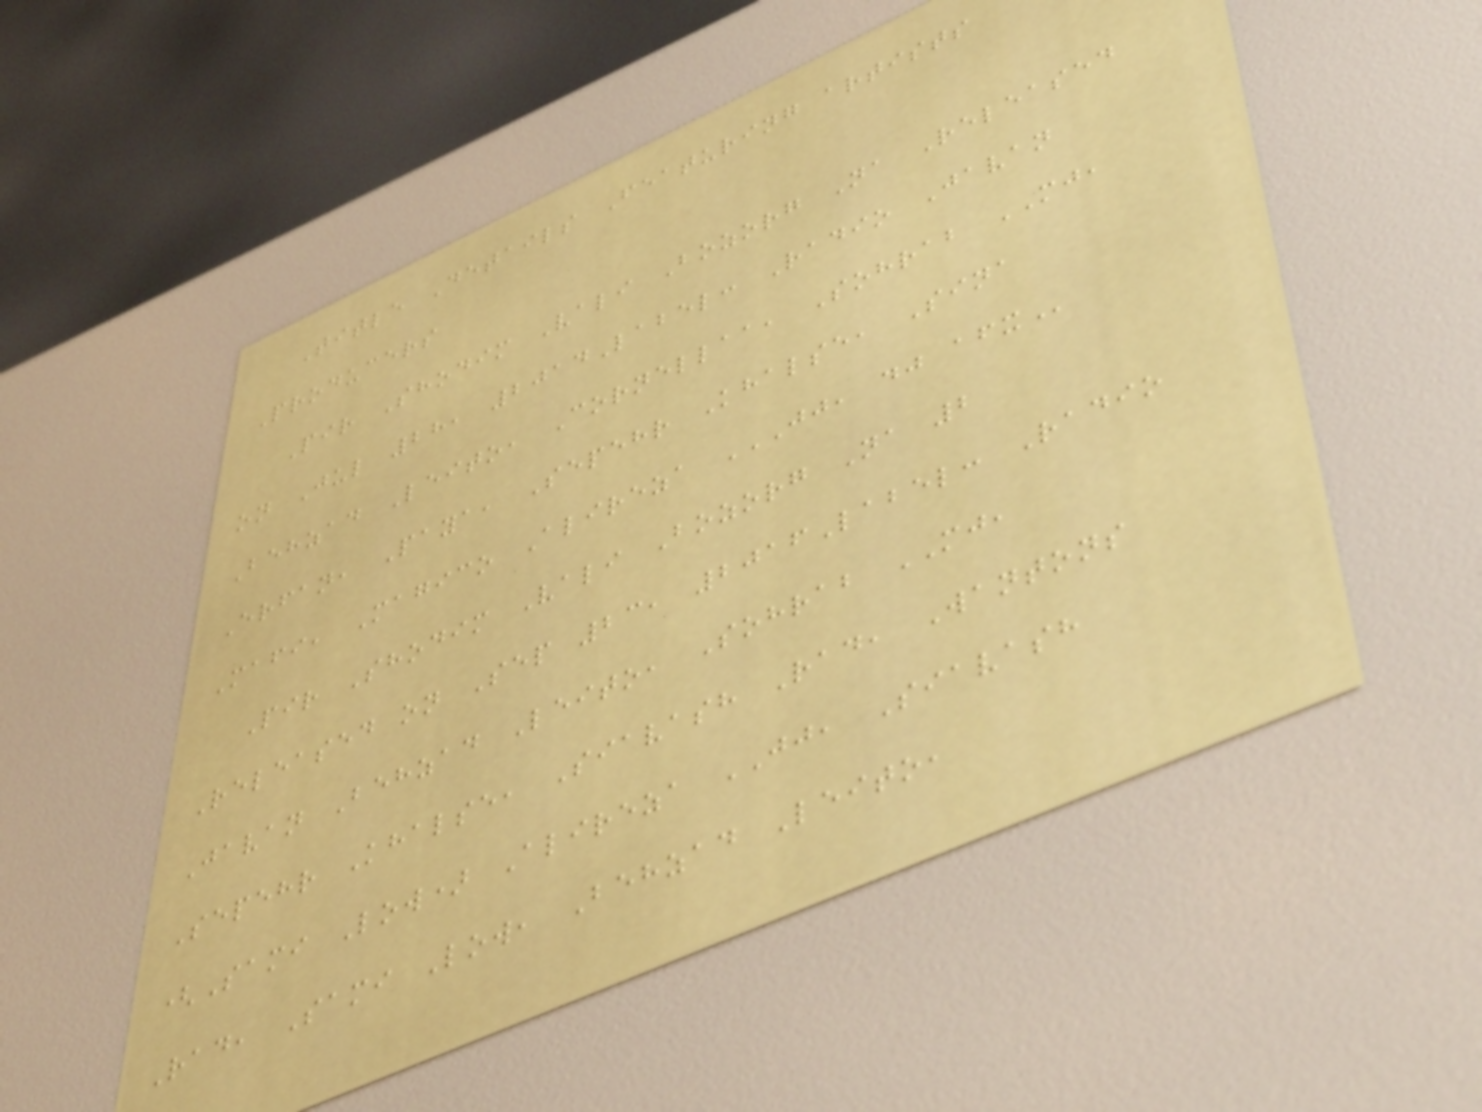Title Details Featuring artists
Producers
Pir Shodim Vali Bozorg Na Released
on Jul 28, 2014Label: Radio Javan
Behzad Leito, Cornellaa, Sohrab MJ,
Erfan, Paya, Sepehr Khalse, Sina
Mafi, Magico Alireza JJ, DJ AFX
Pir Shodim Vali Bozorg Na 2
Released on Sep 23, 2016Label: Radio
Javan Behzad Leito, Sohrab MJ,
Sepehr Khalse, Siavash Rad, Wantons
(Sami Low) Alireza JJ, Siavash
Rad, Sami Low, Behzad Leito,
